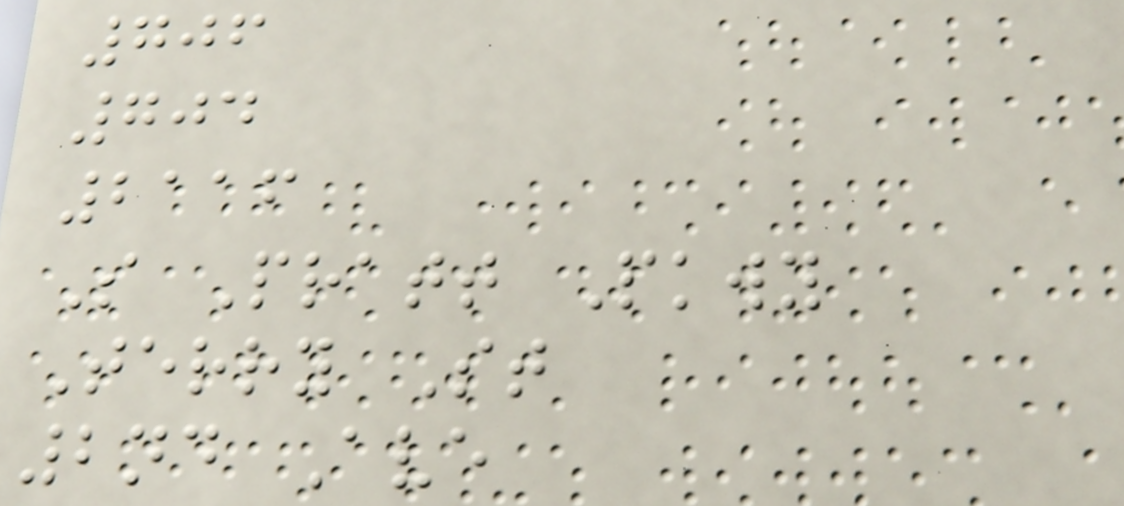706
704
2116
S Pratt Pkwy
Terry St
2nd Ave
